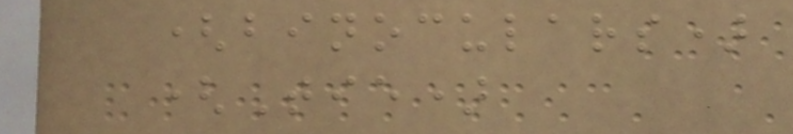(binoculars)
(Tie)
